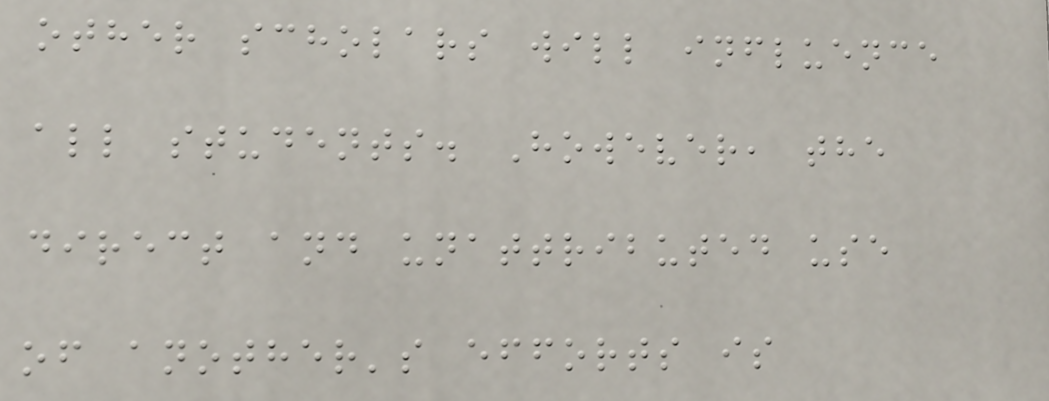other scholars will influence
all students. However, the
direct and unattributed use
of another's efforts is
